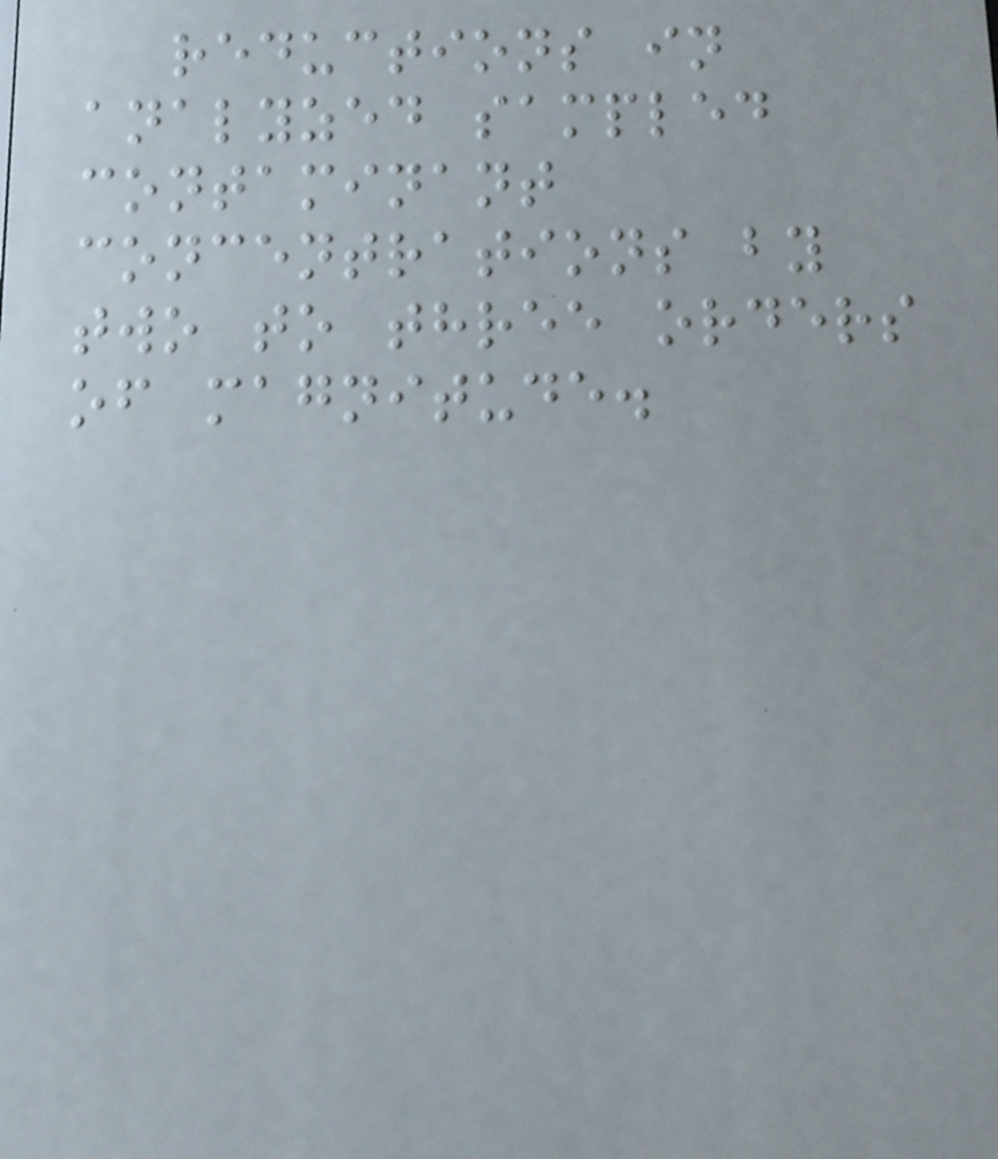reductions in
analyzed sampled
contaminant
concentrations by
two to three orders
of magnitude.
